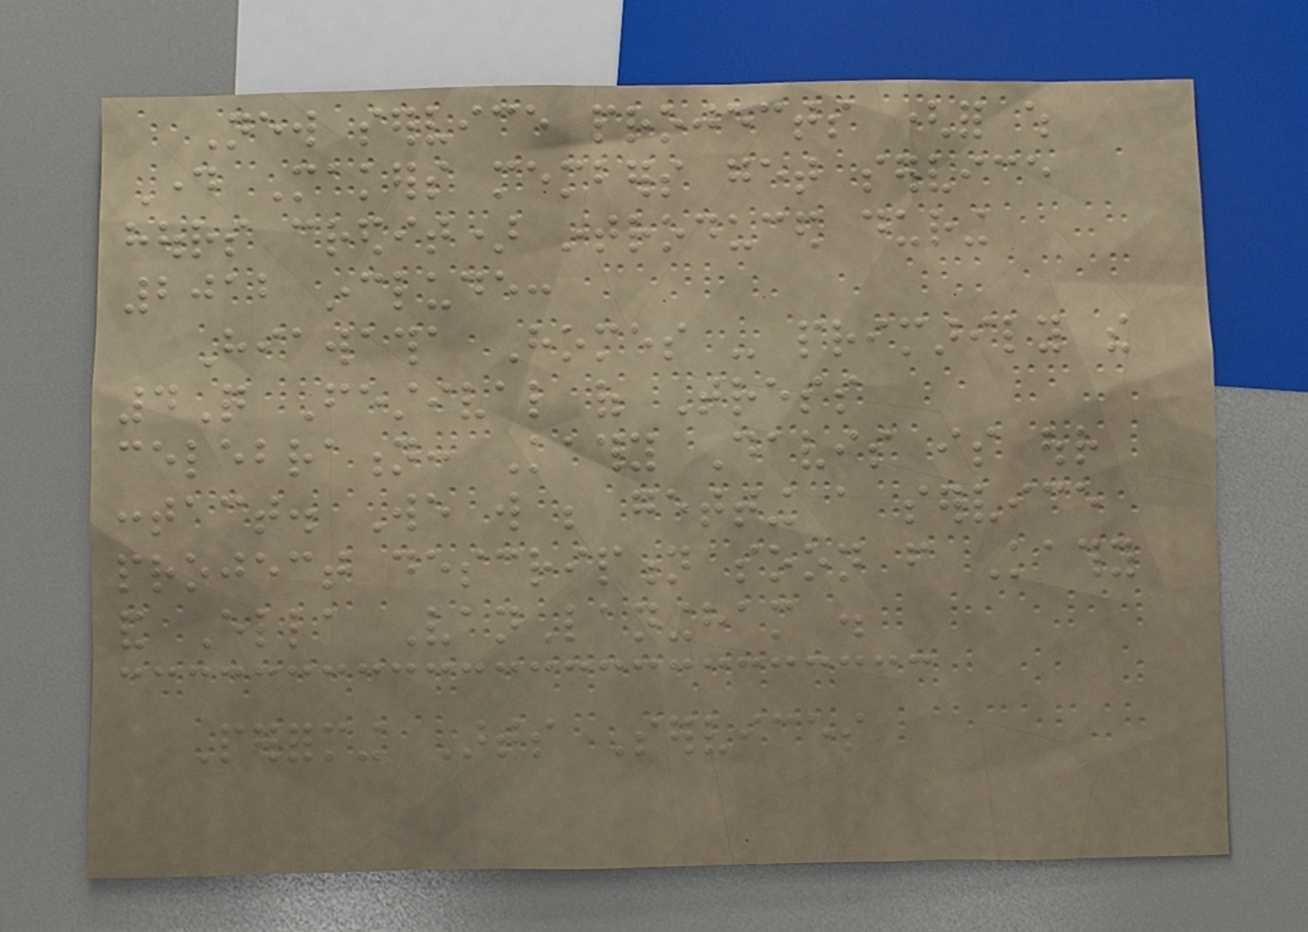New service projects (for which
Day Makers members get service
hours credit) introduced during
2012 include:
Hiawatha Homes - primarily the
4Q Festival of Tress
celebration: Kathy Davis is our
contact. We will be getting a service
project description soon from Kathy
and Ella VanLaningham .
Performing Arts Services
